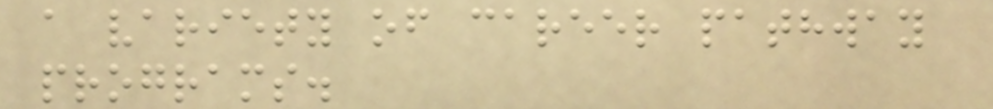a variety of career pathway
programs.
